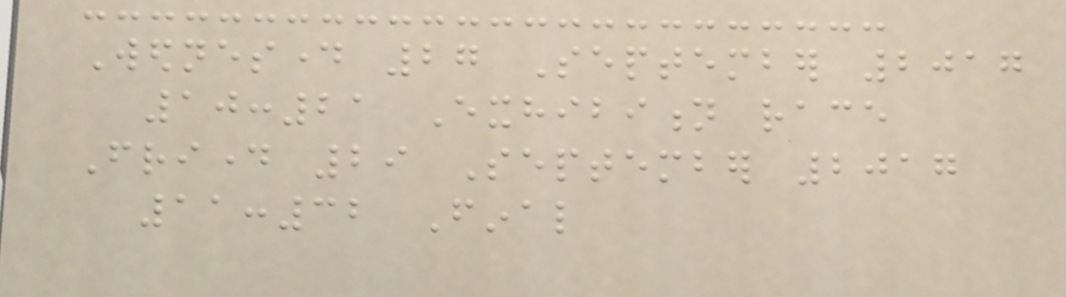Wednesday 27 September 2017
10:21 Exhibition race
Friday 29 September 2017
11:32 Final
